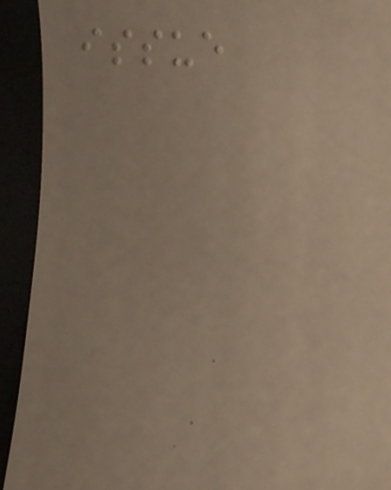issue
